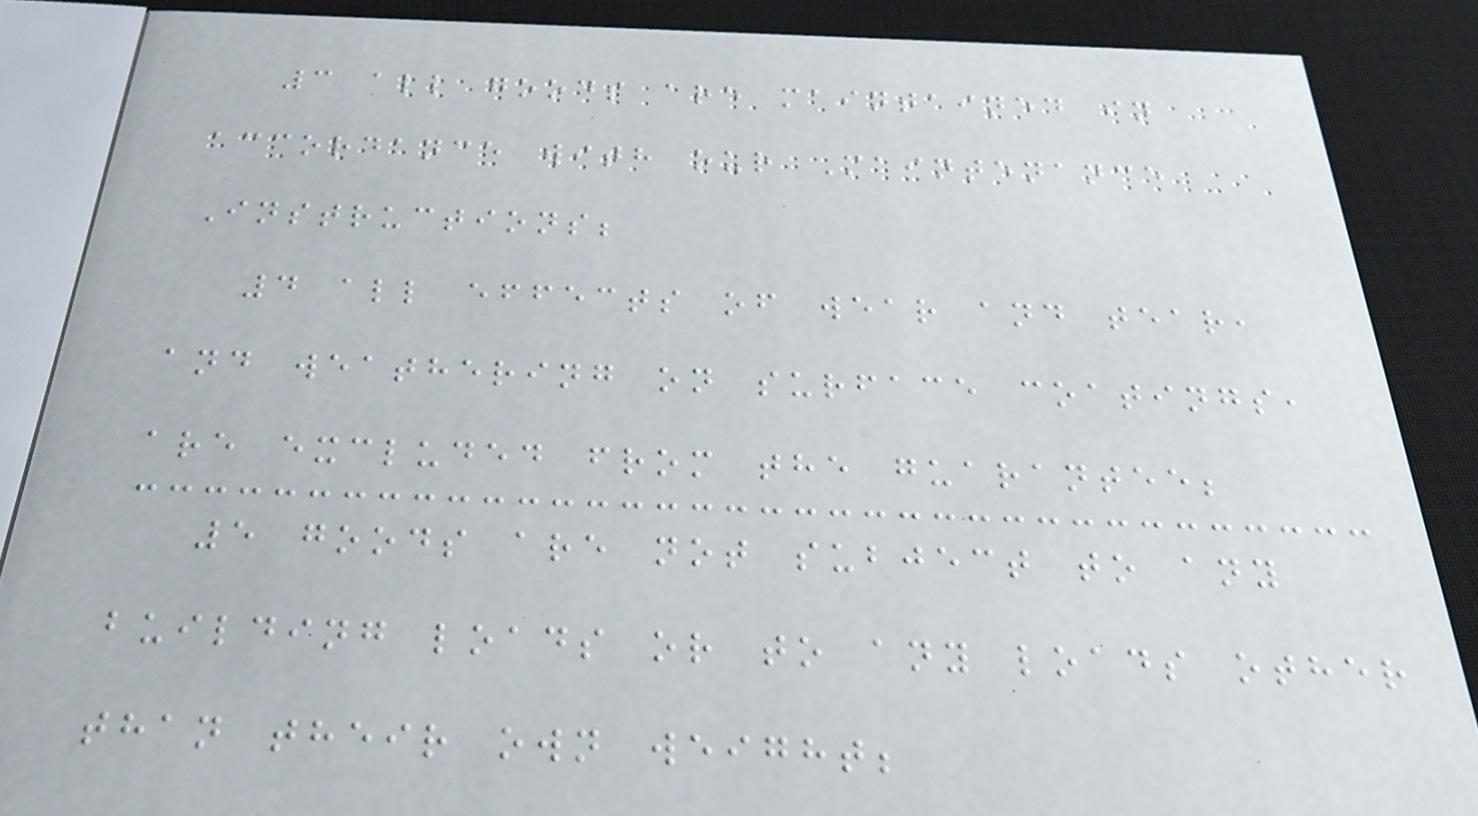3 all goods are maintained in
accordance with our Maintenance
Instructions;
4 all effects of wear and tear,
and weathering on surface coatings,
are excluded from the guarantee;
5 goods are not subject to any
building loads or to any loads other
than their own weight;
